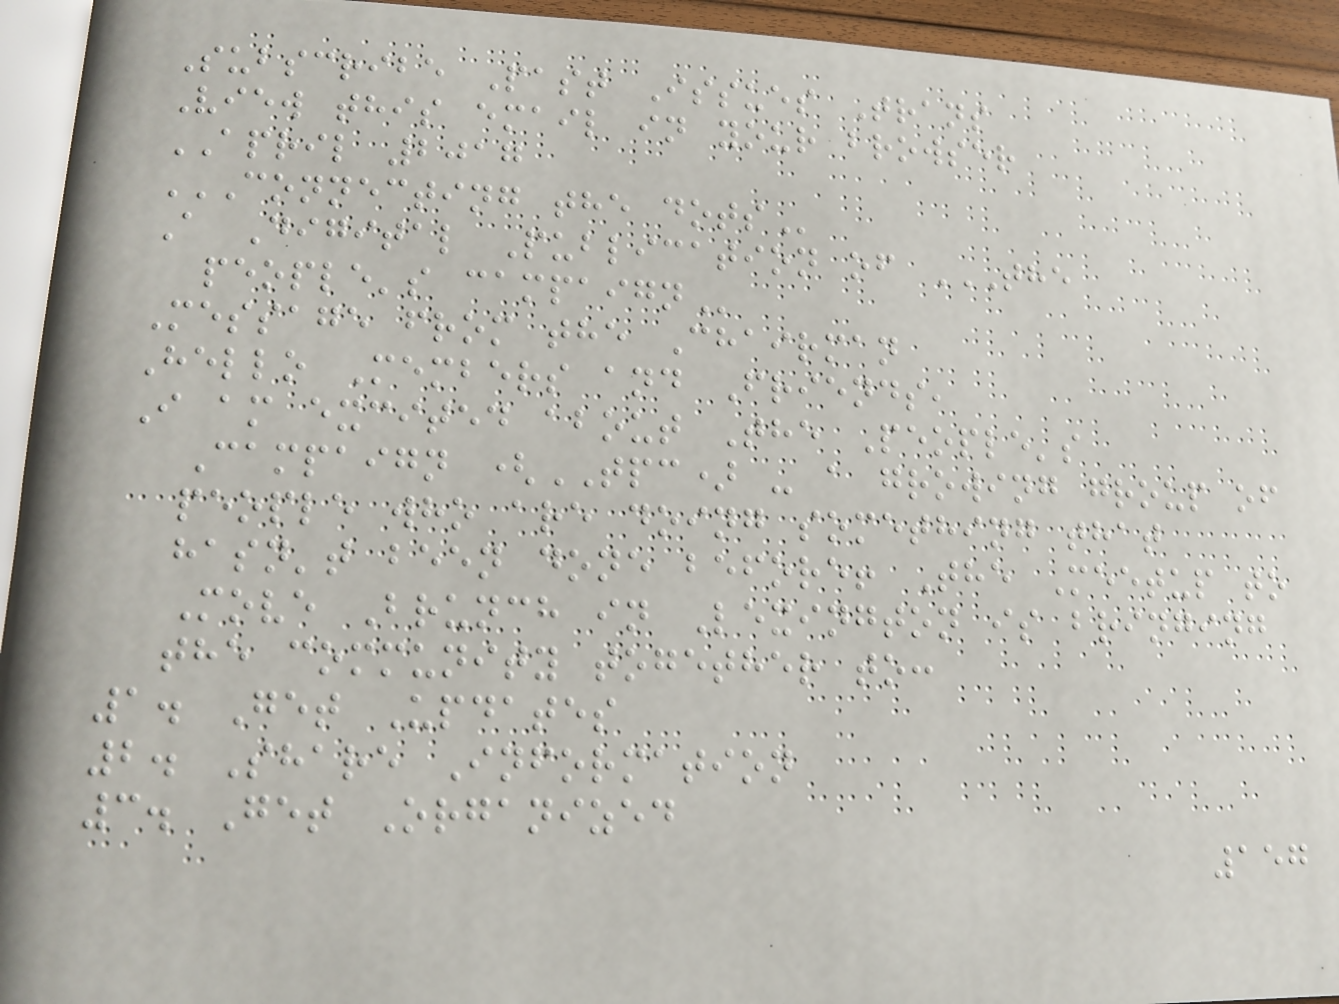Subscribe Past Issues Trans
View this email in your browser
APRIL 2017
CONNECTING THE DOTS
A Digital Publication of THE
PEOPLE'S CAMPAIGN
Message from the Chairman
Hello Members and Friends,
I am excited about The People's
Campaign (TPC) - a growing group of
people who are doing something that
hasn't been done before! The Meetup to
Move Brunch in Lexington is bringing
the community together to:
1. Get Updates
2. Share Information
3. Get Organized
157
